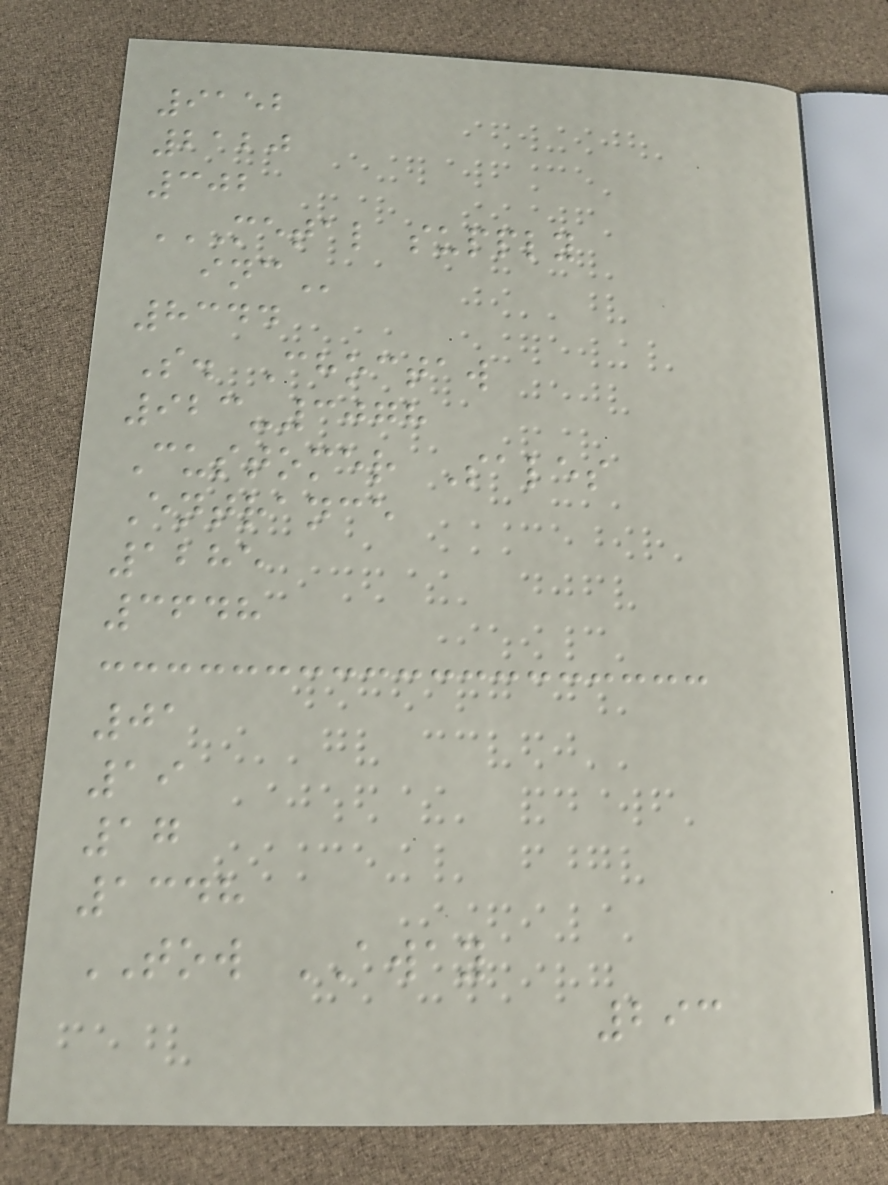9152
2120
302
METAL SUPPLY
INC
8344
S. Choctaw
923-3078
Customer Sales
Entrance
1285
3648
01
19
17
1348
TOW AWAY
293
